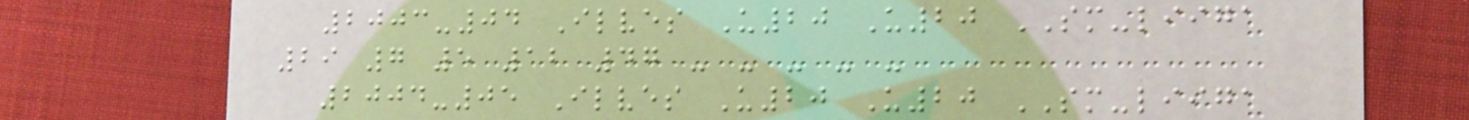2003-04 Ilves U20 U20 SM-liiga
29 7 5 12 47 - - - - -
2004-05 Ilves U20 U20 SM-liiga
